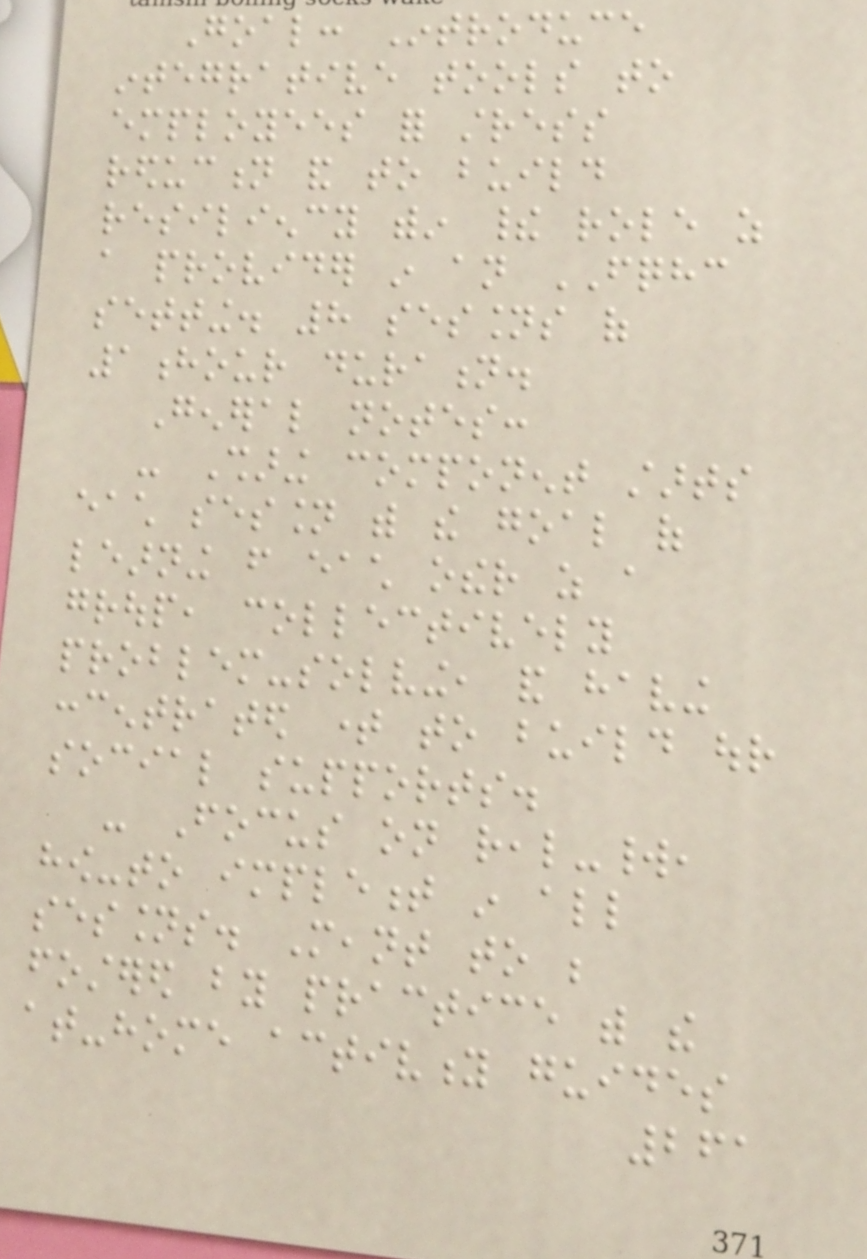Goal: Introduce
integrative tools to
employees for stress
reduction and to build
resiliency within their role as
a provider in an FQHC
setting. 8 sessions of
1hour duration.
General notes:
- Sharing component starts
each session with the goal of
learning from each other as a
group, collectively
problem-solving, and having
concentrated time to build our
social supports.
- Focus on real-world,
how-to implement in all
sessions. Meant to be
fostered by practice with the
at-home activity guides
261
